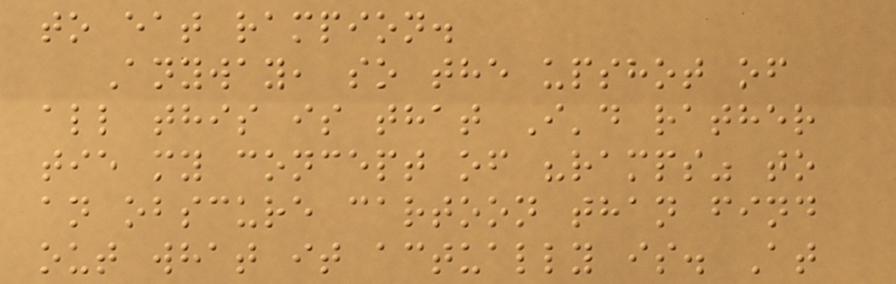to eat rampion.
Anyway, so the upshot of
all this is that I'd rather
tie my concept of "ramps" to
an obscure cartoon than find
out what it actually is. At
